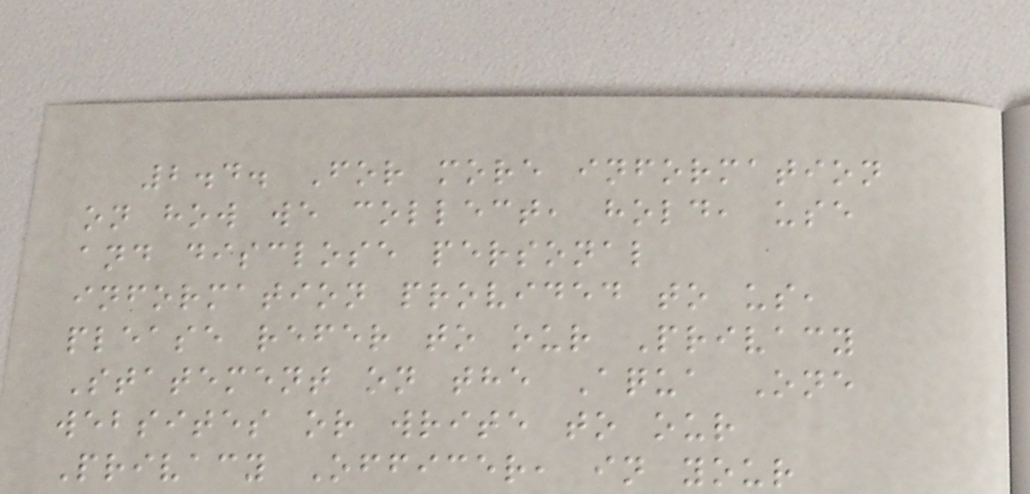2.4. For more information
on how we collect, hold, use
and disclose personal
information provided to us,
please refer to our Privacy
Statement on the Aqua One
websites or write to our
Privacy Officer, in your
